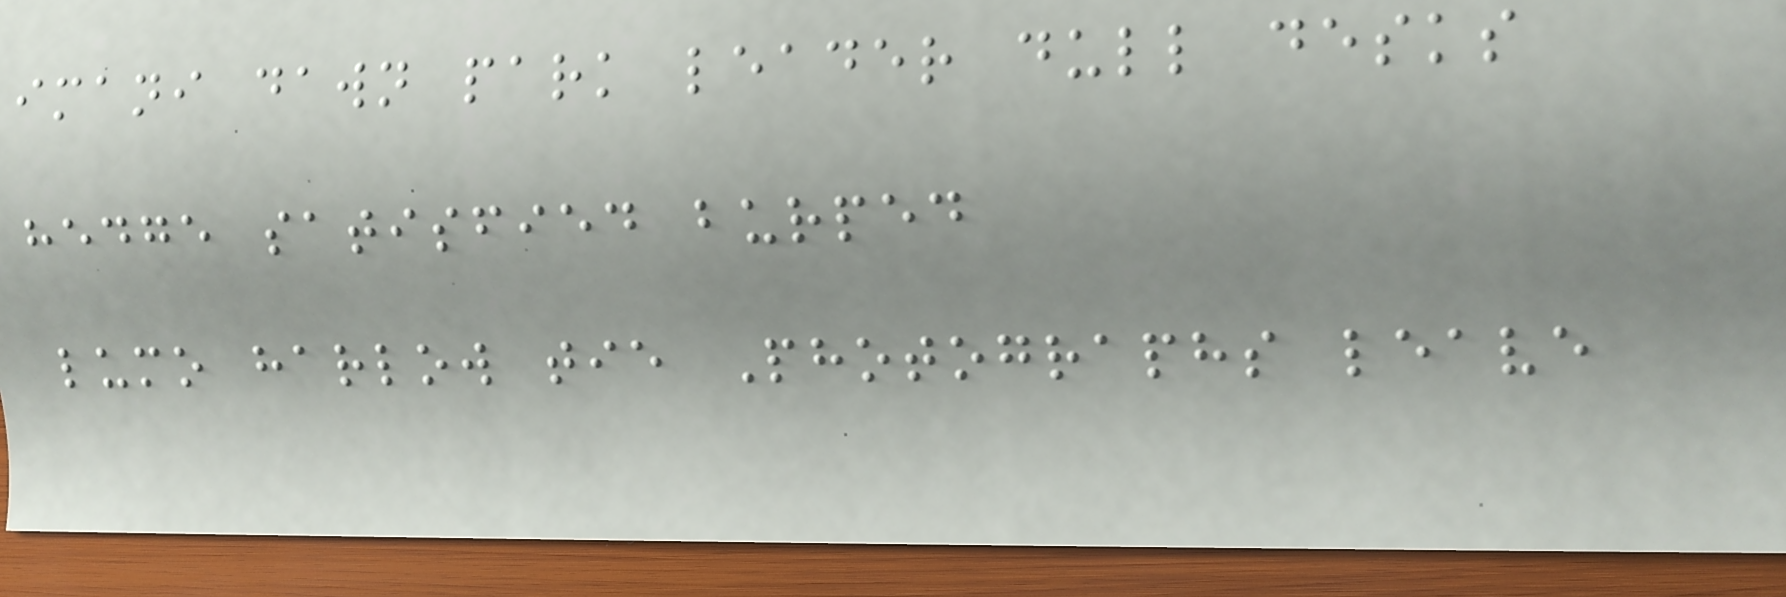imani dawn park leader dull desks
hedge satisfied burped
lumo harlow tie Photographs leave
